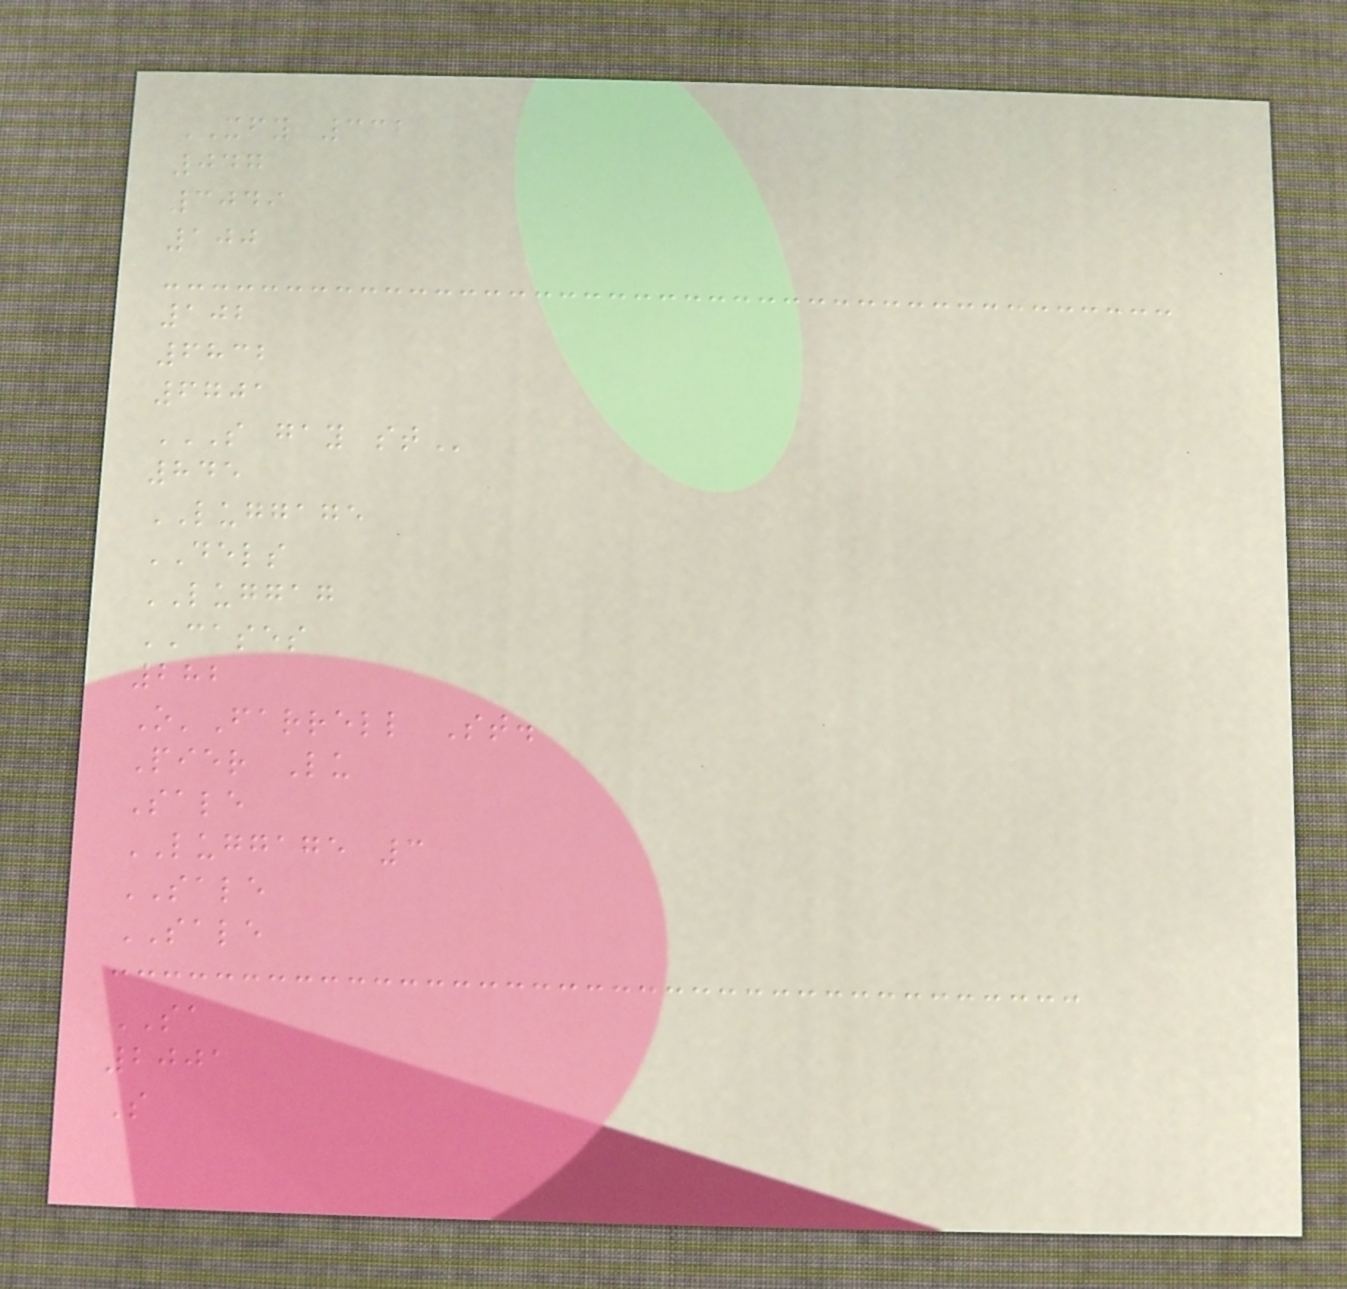XFY 332
047
3049
100
102
6832
6701
S GAY ST
845
LUGGAGE
DELS
LUGGAG
CASES
282
O'Farrell St.
Pier Lu
Sale
LUGGAGE 3
SALE
SALE
SA
2001
S
